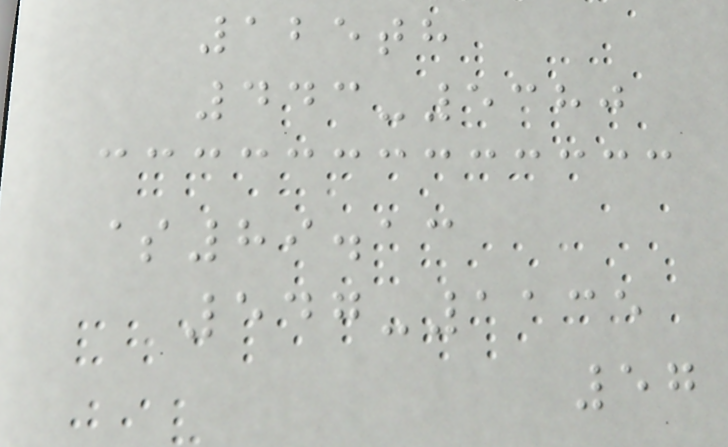125th
443-5380
$89.13
547-1135
57
